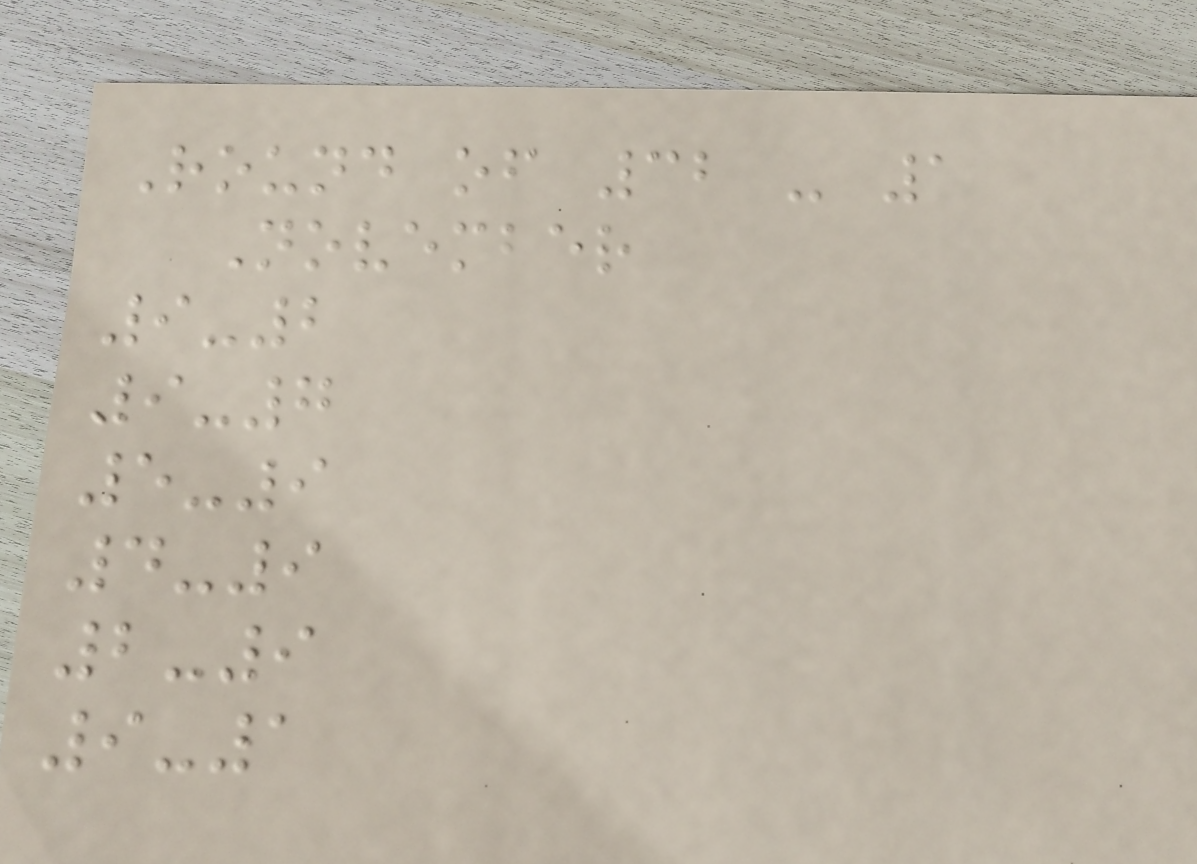Round of 32 - 1
November
9-2
9-7
5-9
4-9
2-9
9-1
